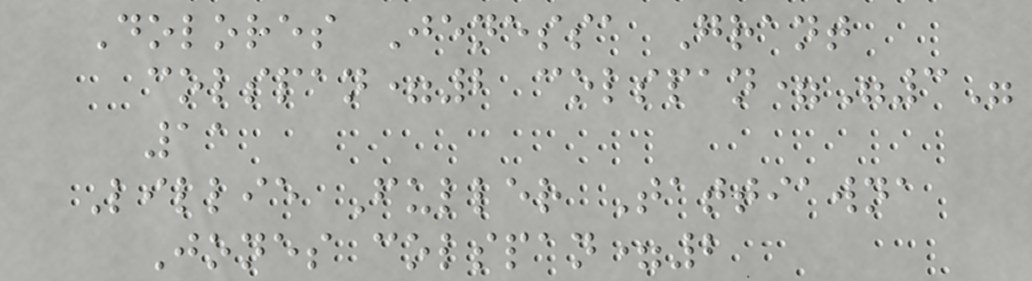Dolores Jenessa Grant
colspan=2 colspan="3"
11
Lillie Fuller Tattiawna
Jones colspan=2
